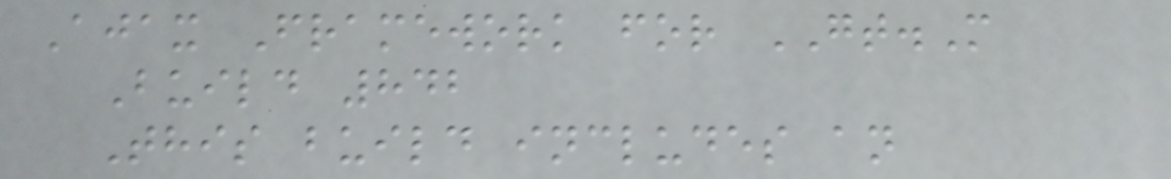Ajax Framework for GT.M
Build 842
This build includes an
